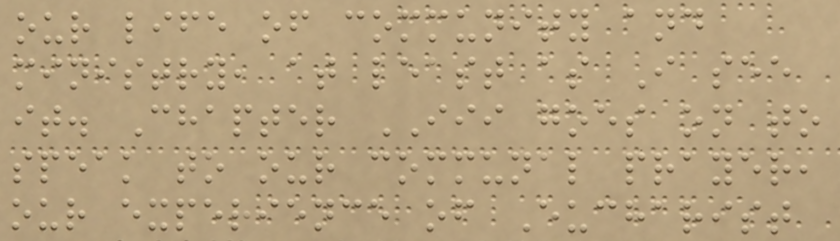our life of community and
ministry, at least as I see
it. Chapter III goes on to
speak to our communal prayer,
our experience of Eucharist
